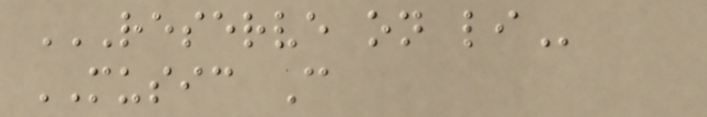RESERVE ON LI
MUSIC C
